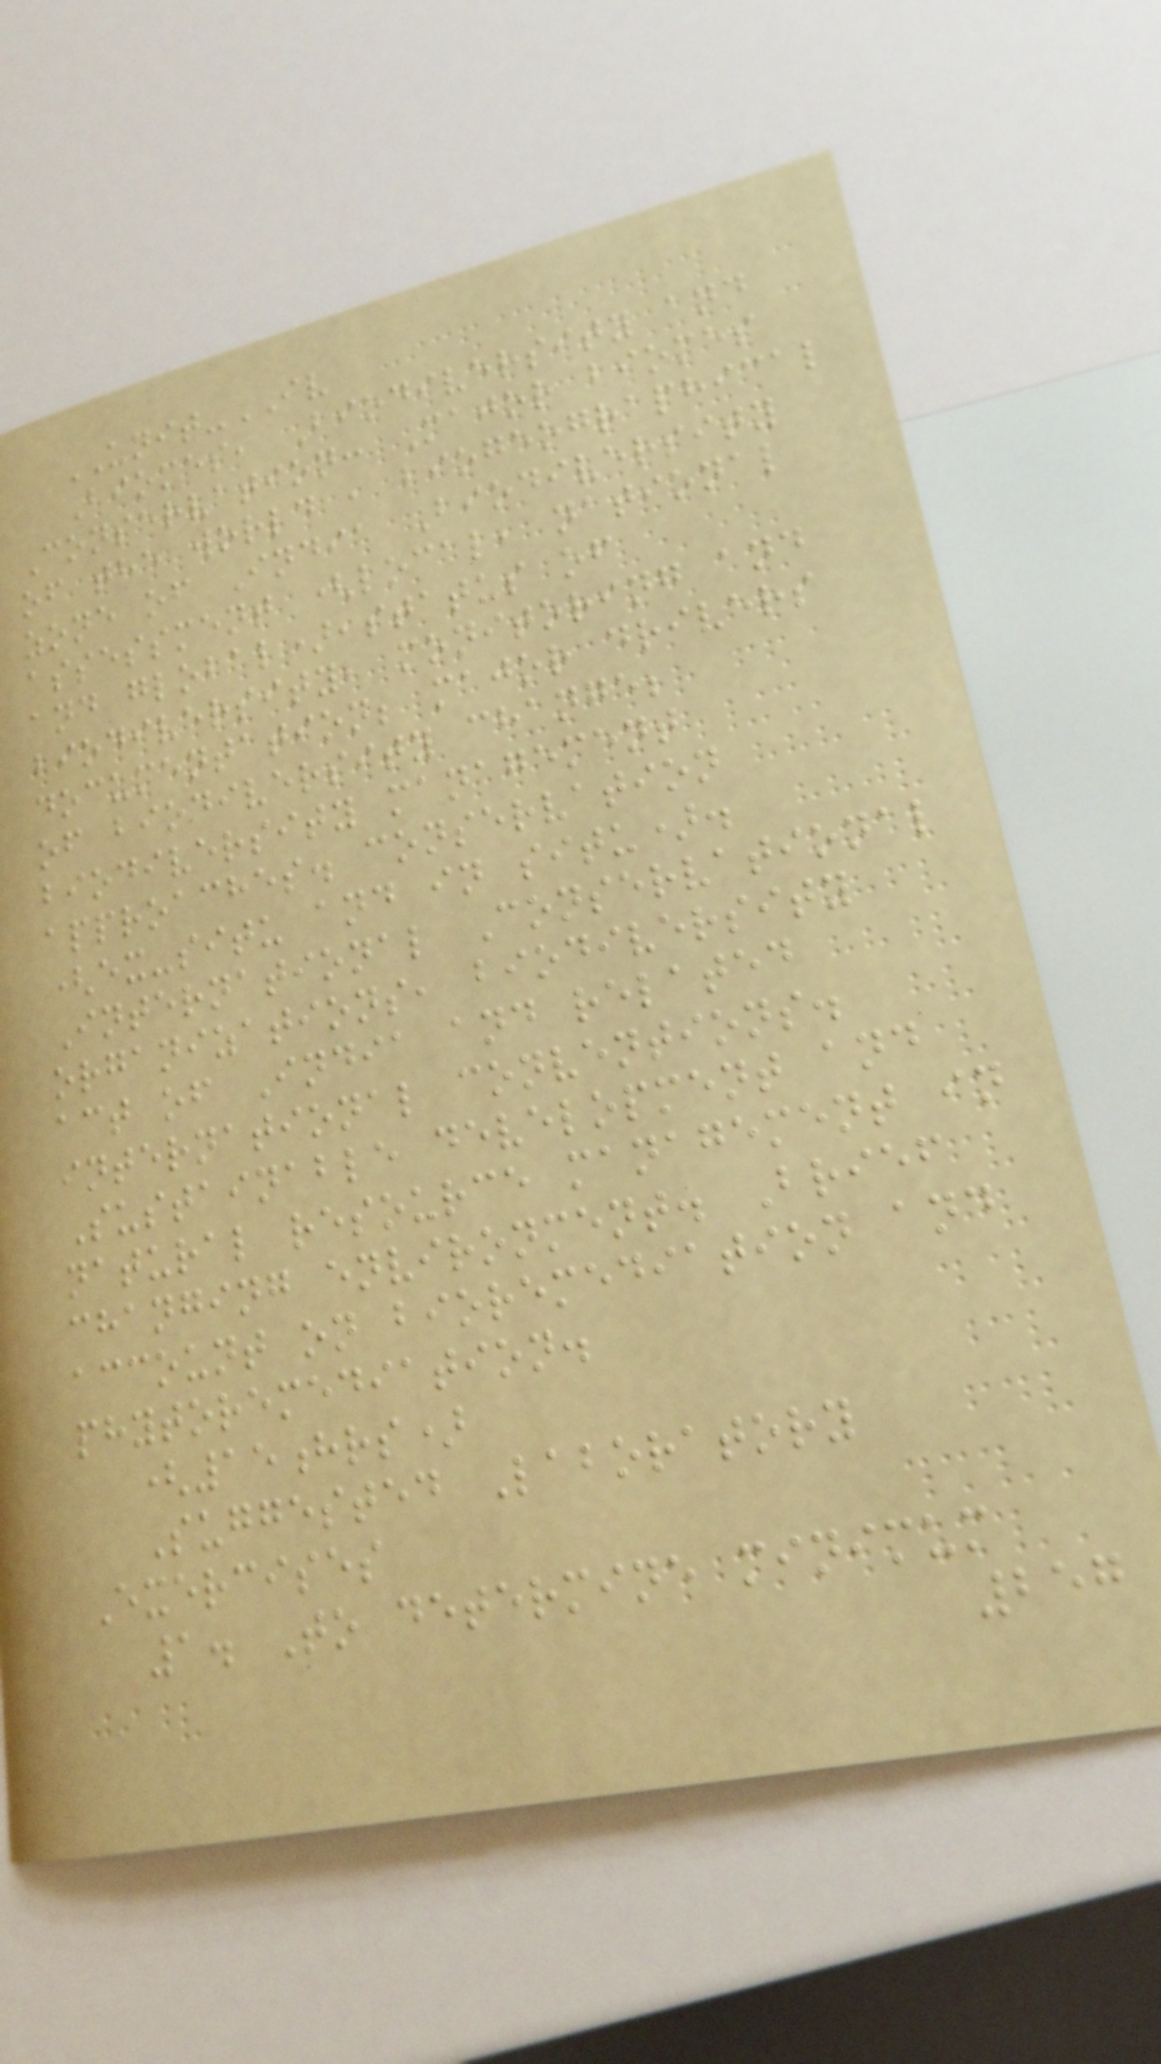UNIT-IV
Biomes, Biodiversity and
Conservation: Major biomes
of the world , biogeographical
zone of India Biodiversity
assessment (local, national
and global),status of
biodiversity, monitoring and
documentation; major drivers
of biodiversity change;
biodiversity management
approaches. conservation
(ex-situ and in situ).
International Conservational
organizations, biodiversity
act of India and related
international conventions.
Sustainable development and
natural resource management in
changing environment. Brief
account on bioremediation and
phytoremediation.
(15hrs)
Suggested Laboratory
Exercises
1. To determine minimum
257
